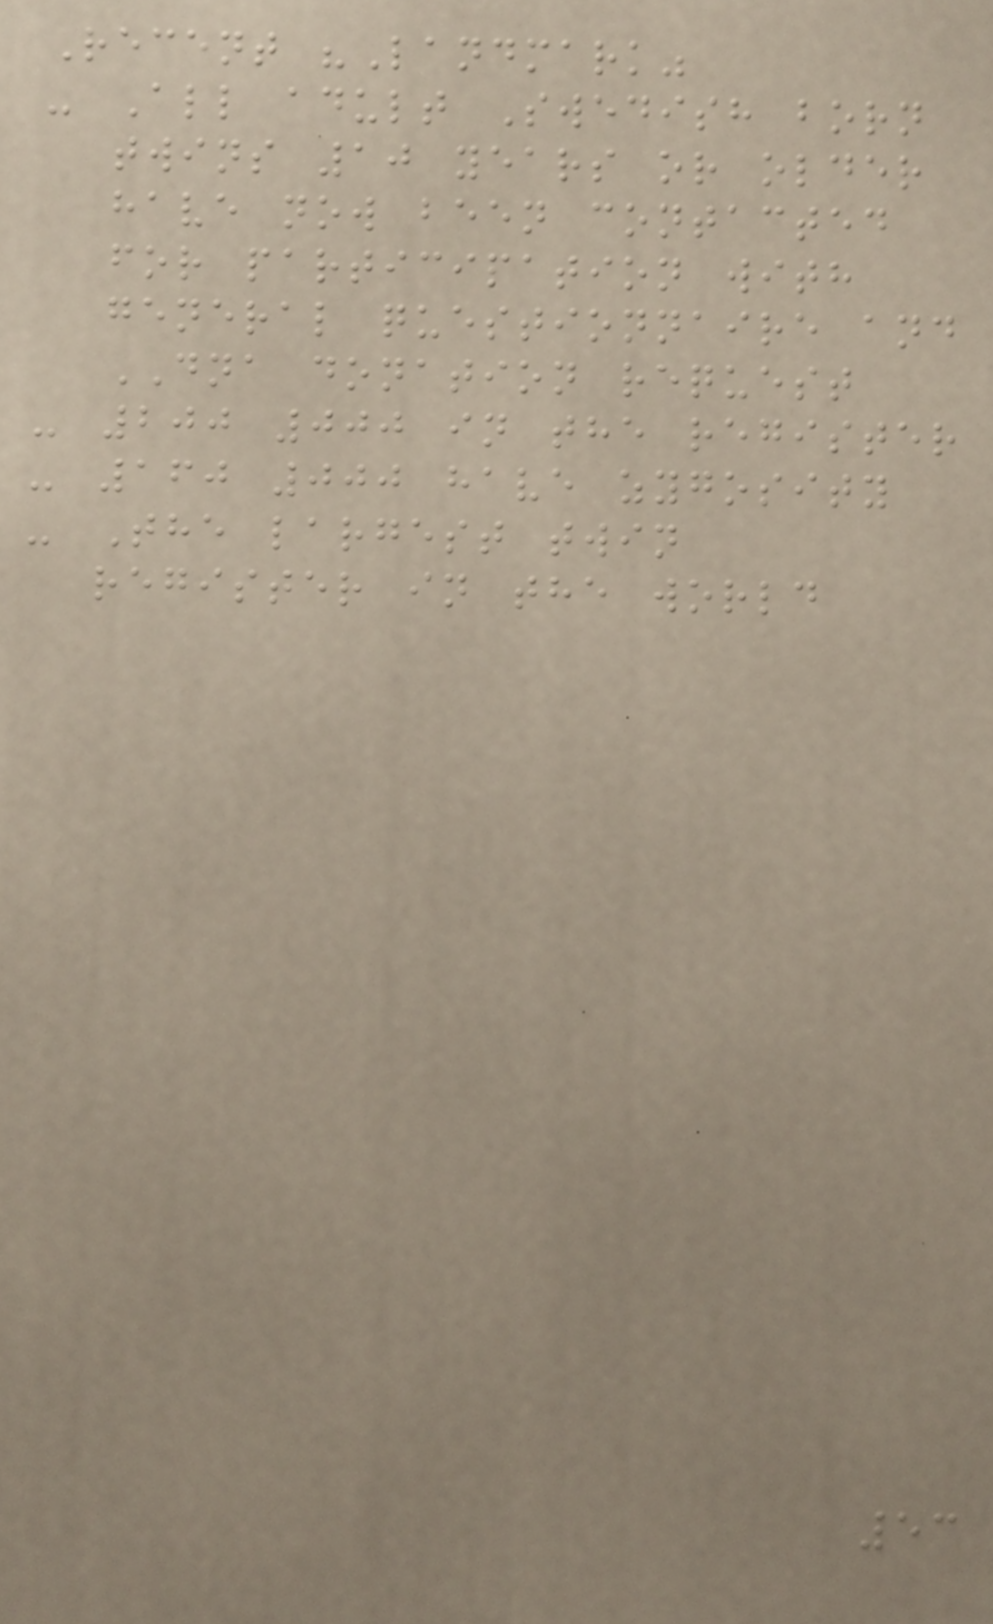Recent "Landmark"
- All adult Swedish born
twins 10 years or older
have now been contacted
for participation with
general questionnaire and
DNA donation request
- 200 000 in the register
- 160 000 have zygosity
- The largest twin
register in the world
53
